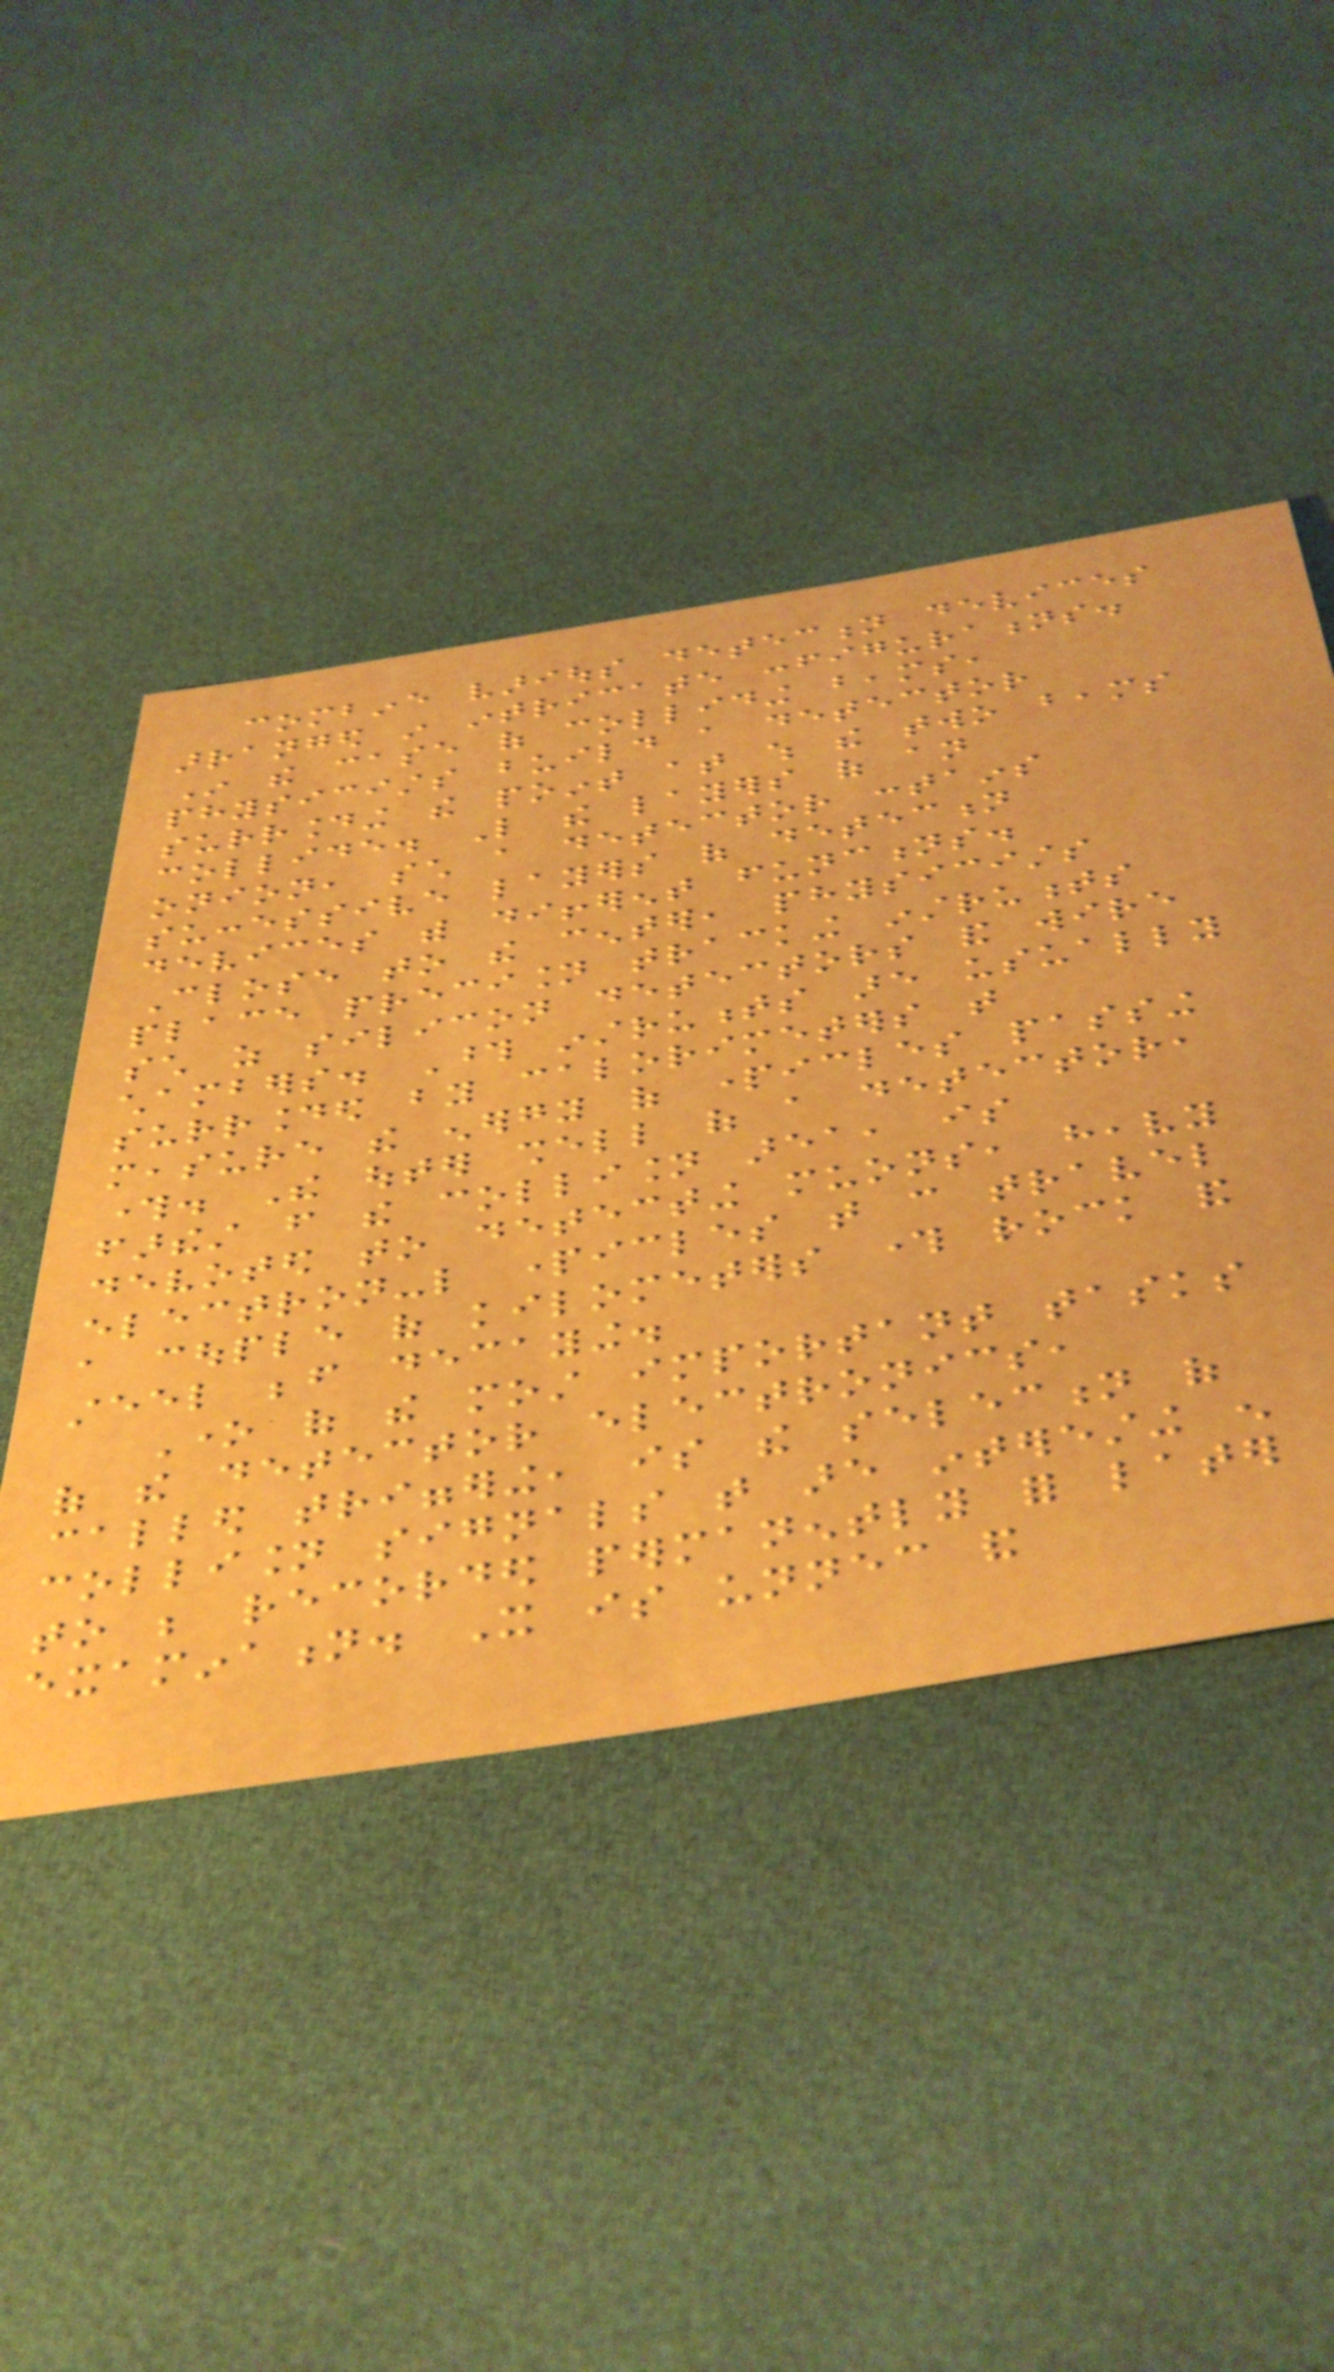combine various detection devices
arranged in intricate configurations.
In the case of colliding beams,
physicists build a detector
surrounding the point at which the two beams
collide. Like the layers of an
onion, such a detector contains
successive layers of detection
devices with different functions.
Close to the center, physicists
place precision tracking instruments
such as silicon detectors and wire
chambers. Those instruments are usually
surrounded by calorimeters that
measure the energy of particles passing
through. The outer shell of a detector,
farthest from the collision area, is
devoted to detecting muons, heavy
electron-like particles that can travel
a couple of kilometers through rock and
steel before decaying.
One of the most important tasks
of the detector electronics,
called triggering, is the selection of
collision signals that are interesting enough
to be recorded permanently for later
examination. It is unnecessary and
